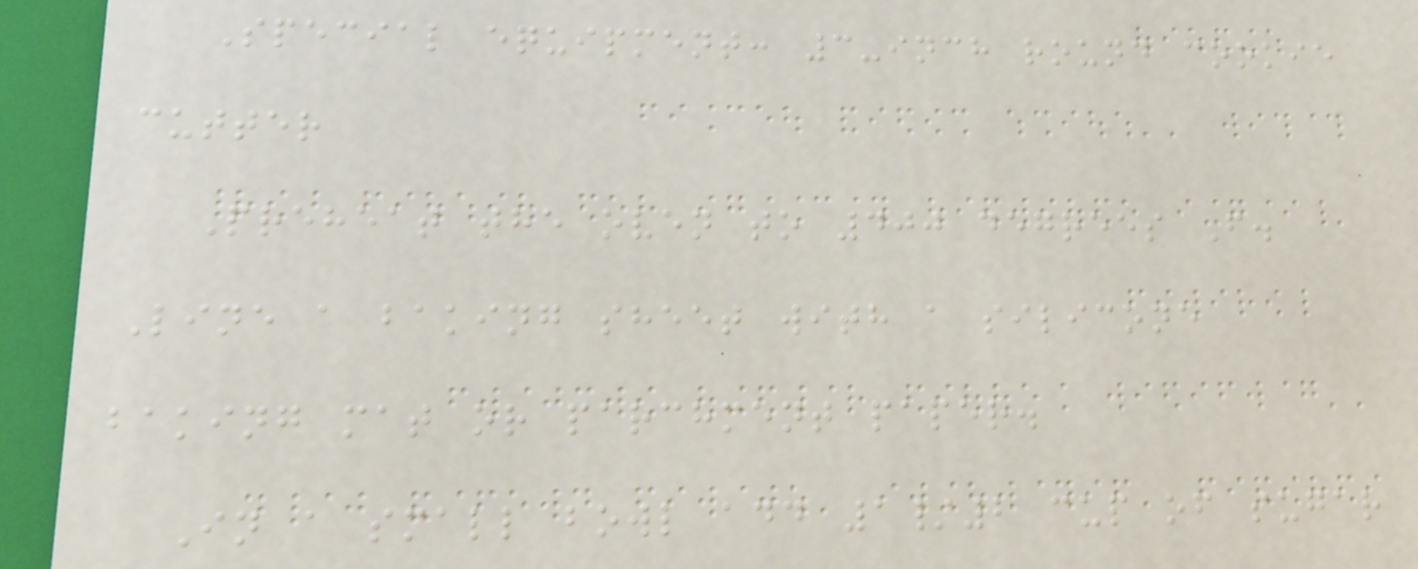Special equipment: 3-inch round cookie
cutter
Preheat the oven to 400 degrees F.
Line a baking sheet with a silicone
baking mat or parchment paper.
In a small bowl add 1/2 cup of sugar
